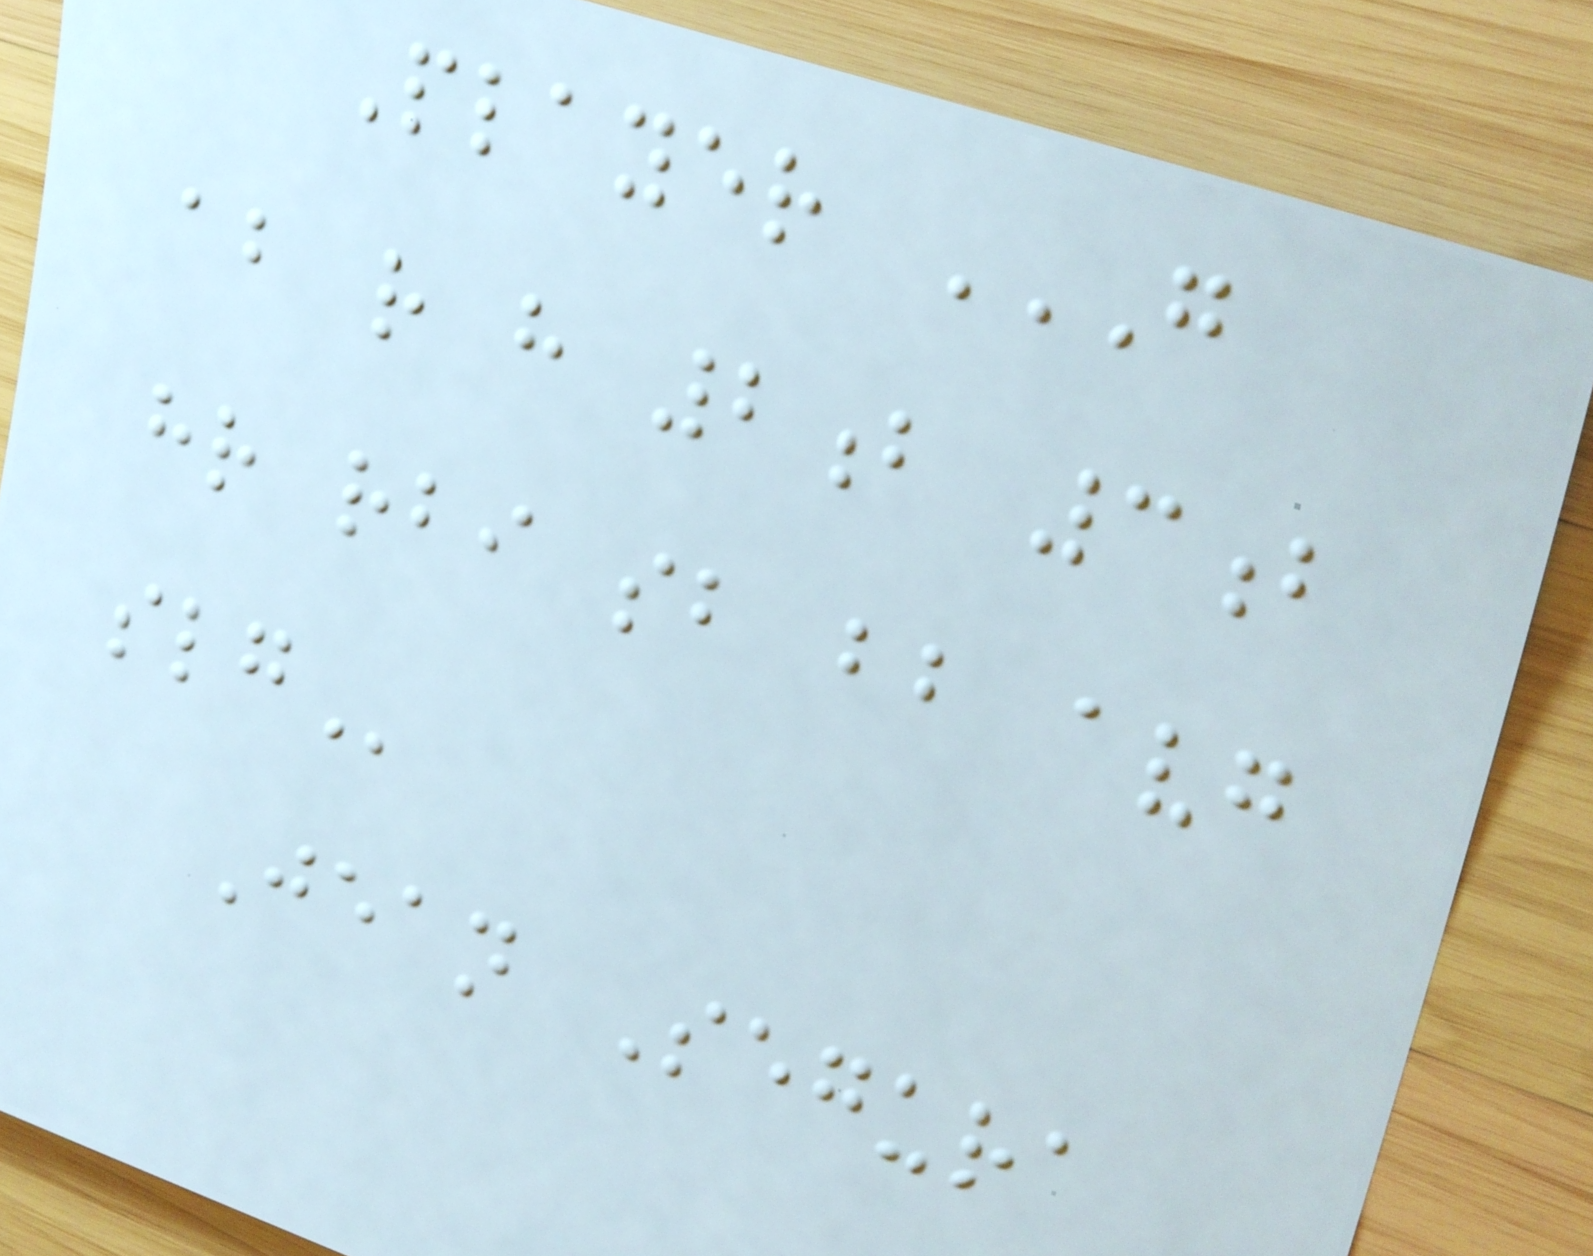Player G
AB R H 2B 3B
HR RBI SB BB AVG
SLG
Jean Segura
